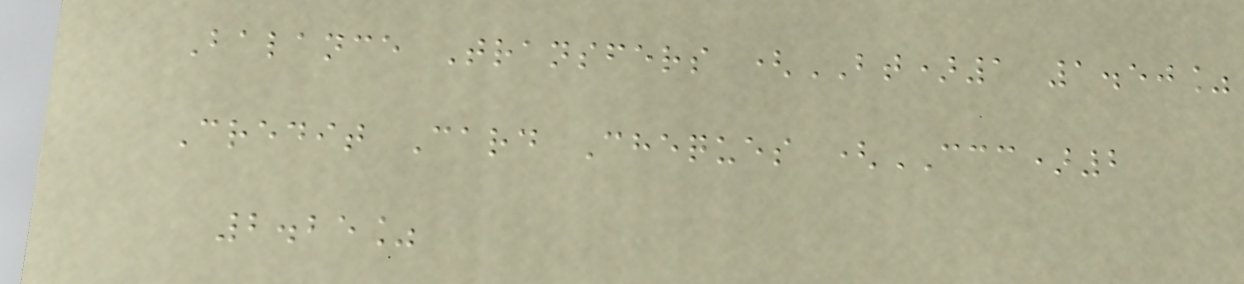Balance Transfers (BT)1 1.50%
Credit Card Cheques (CCC)2
2.25%
